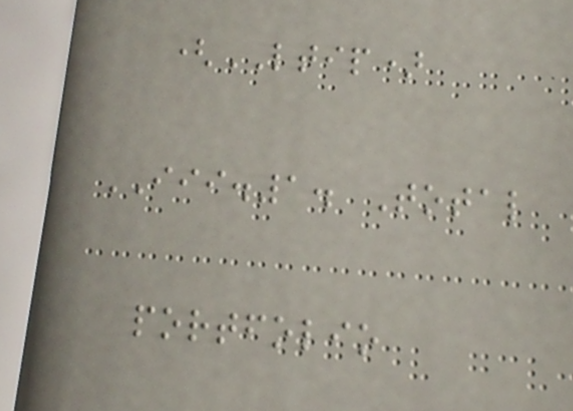(LTIP)
III.1. Total
portfolio
